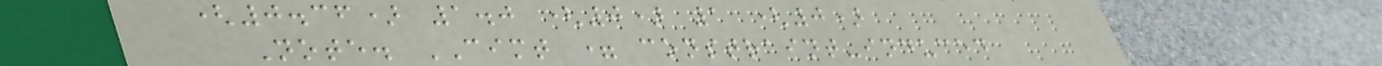(0.36) 1.0 (0) 1 (0)
Note. CIMT = constraint-induced
